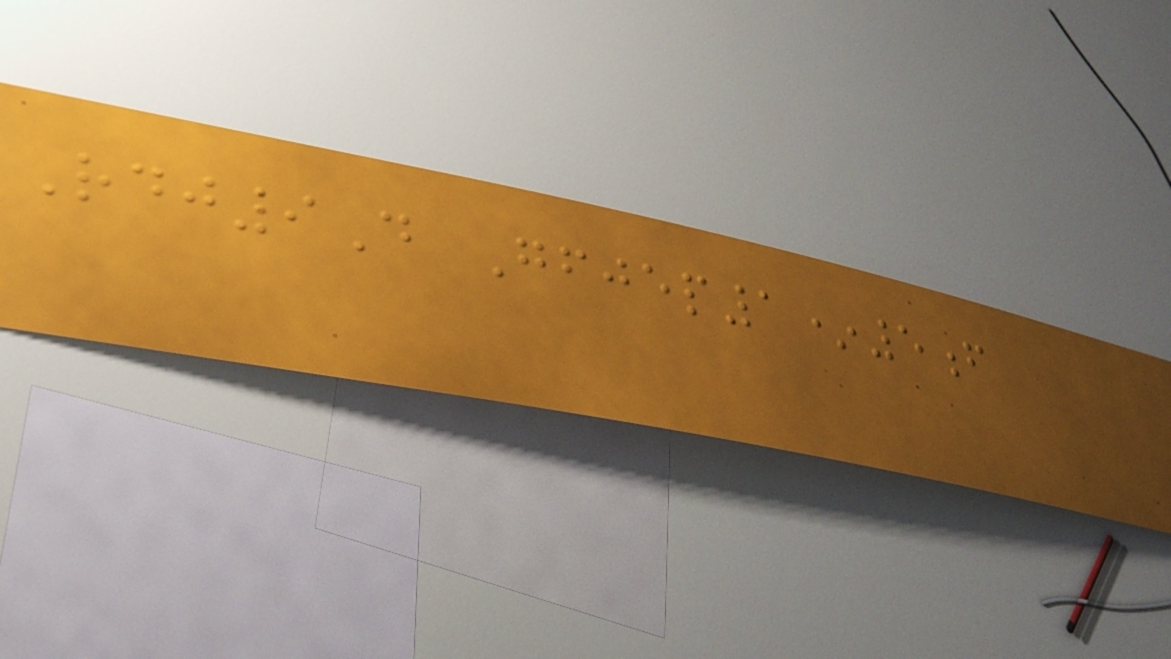Rdj9D Gfjep1*5f
